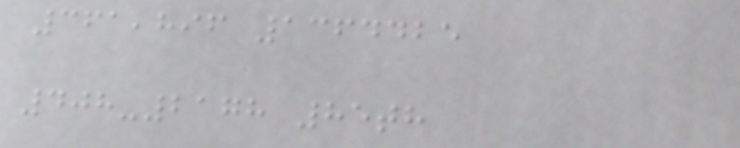361,896 1364425
408-2178 85th
